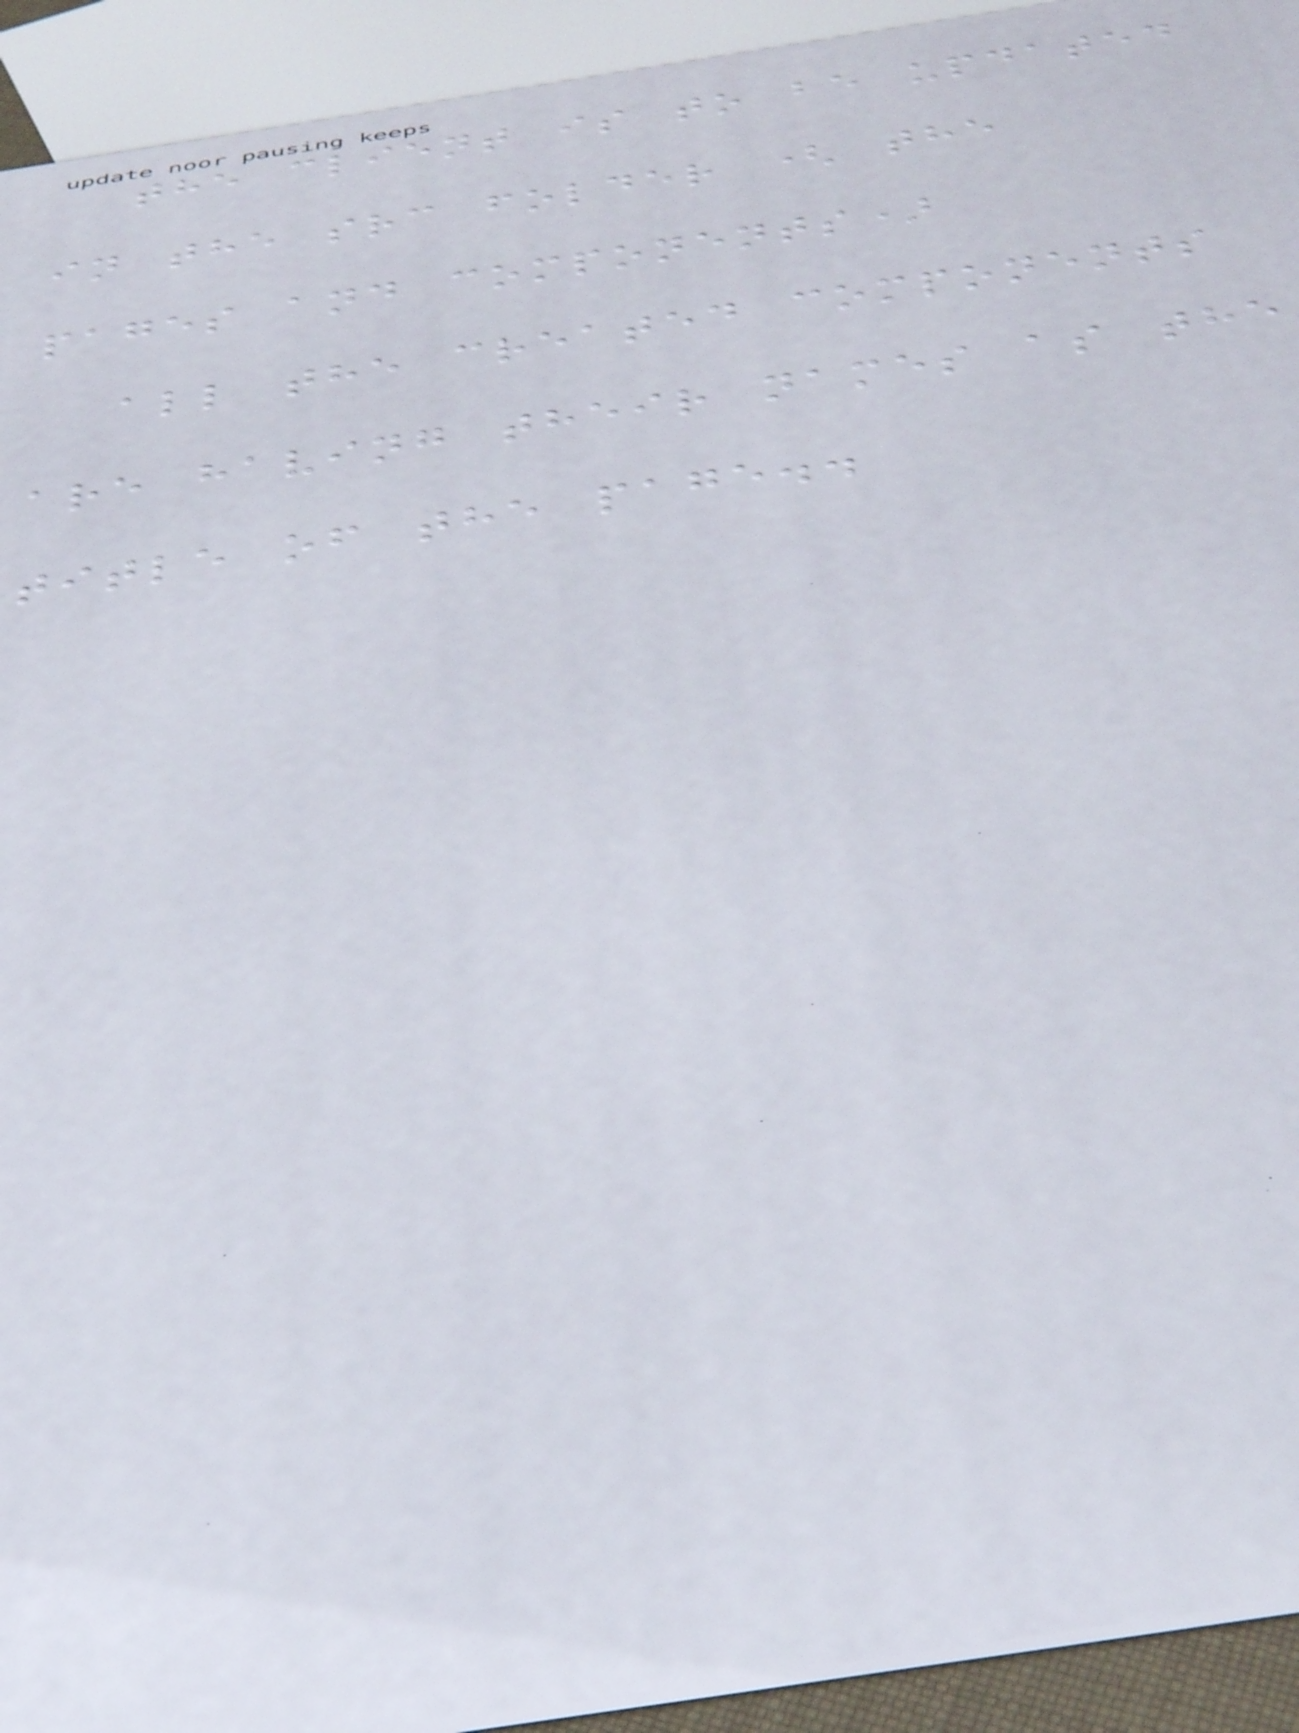the client is to be updated
in the src folder ( the
pages and components)
all the created components
are having their names as the
title of the page..
